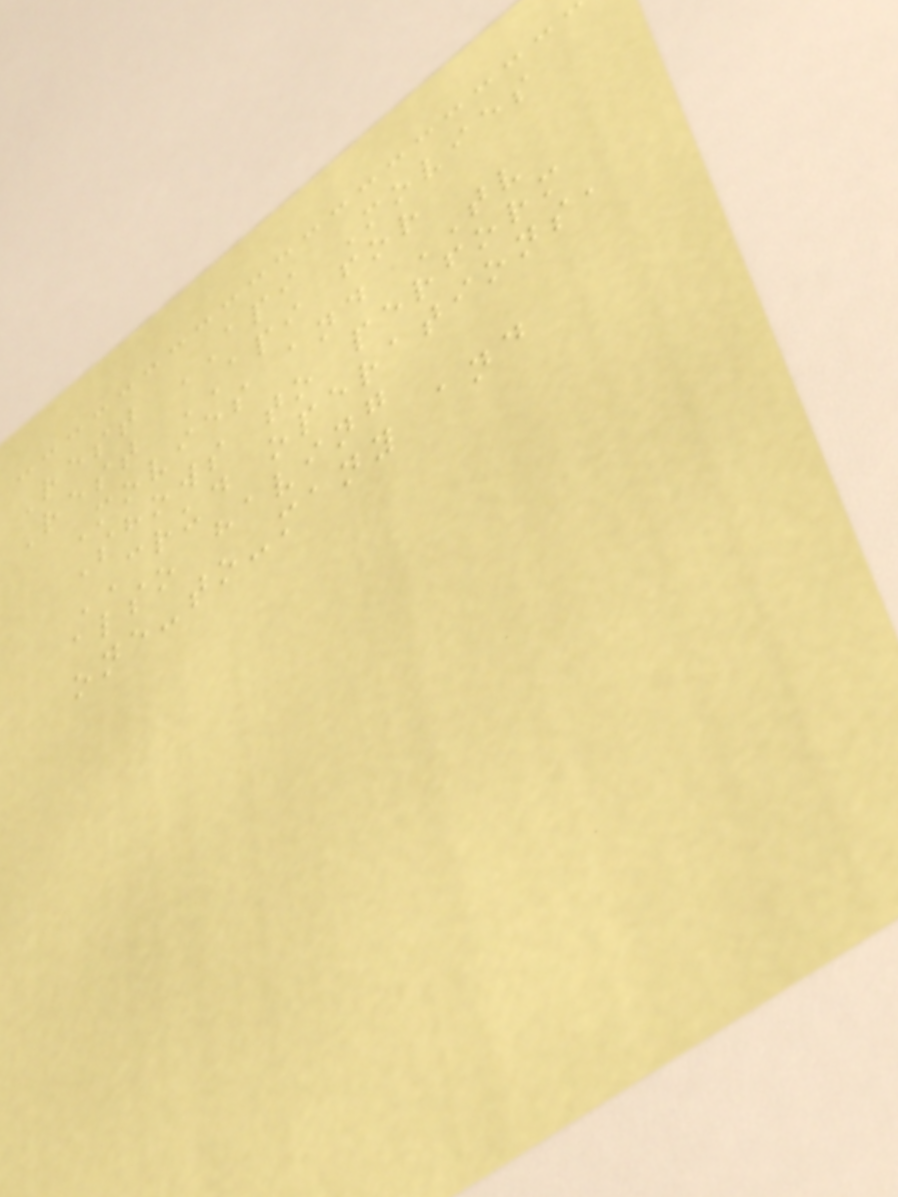Rest API Movies
Rest API for
Movies and TV
Shows to perform
CRUD operations,
also having
one-to-many and
